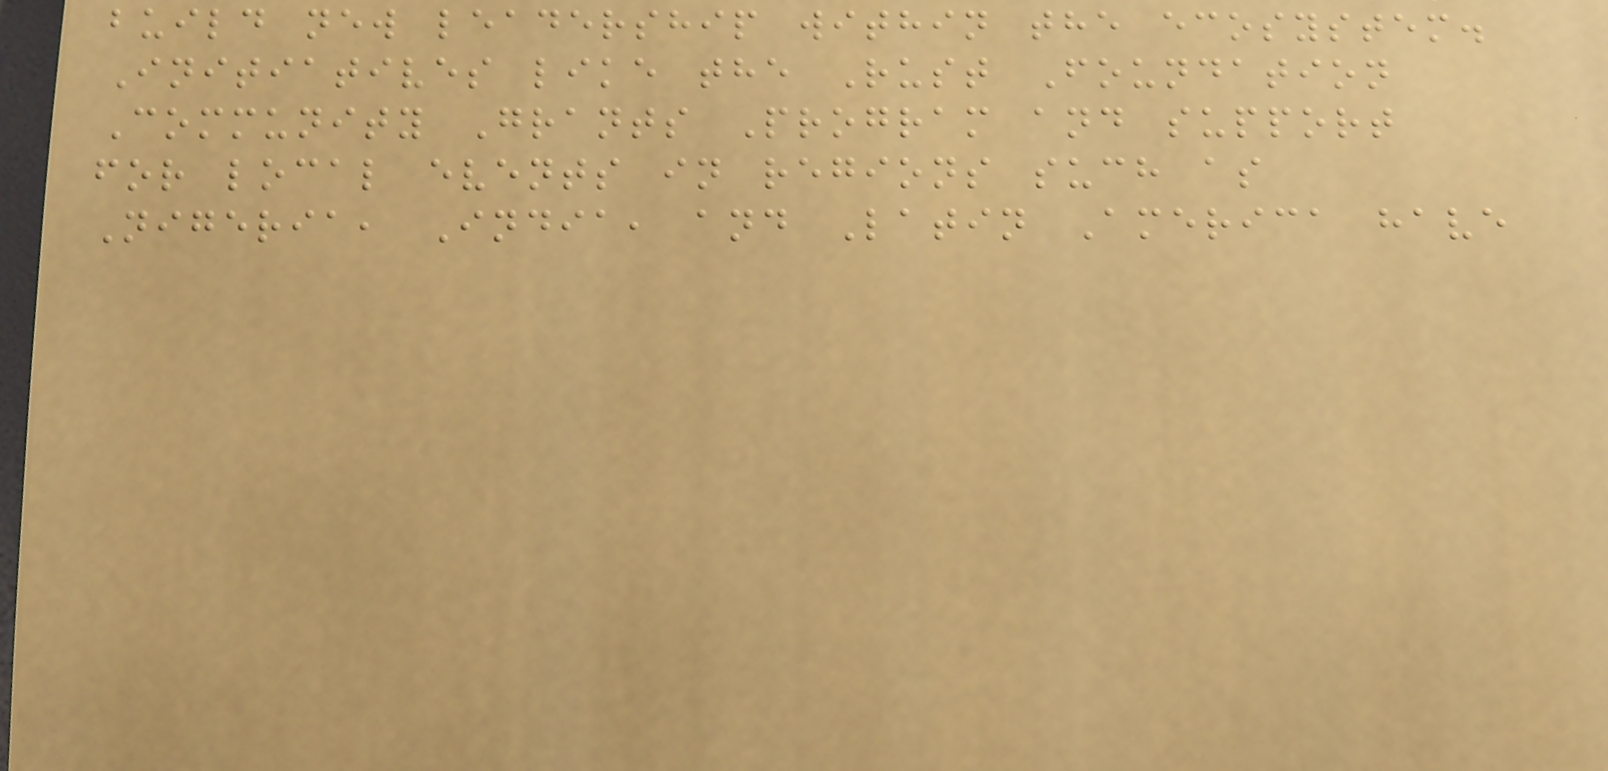build new leadership within the ecosystem.
Initiatives like the Rust Foundation
Community Grants Program and support
for local events in regions such as
Nigeria, India, and Latin America have
